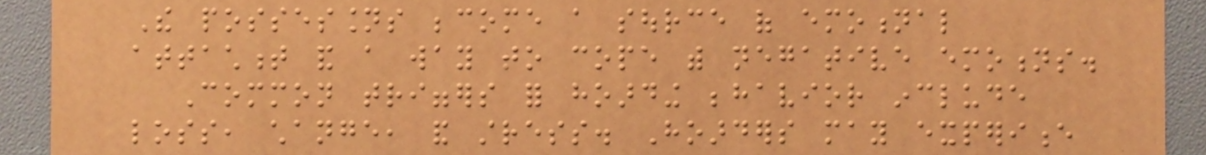The possessions become a source of emotional
attachment and a way to cope with negative emotions.
Common triggers for hoarding behavior include
loss, change, and stress. Hoarders may experience
